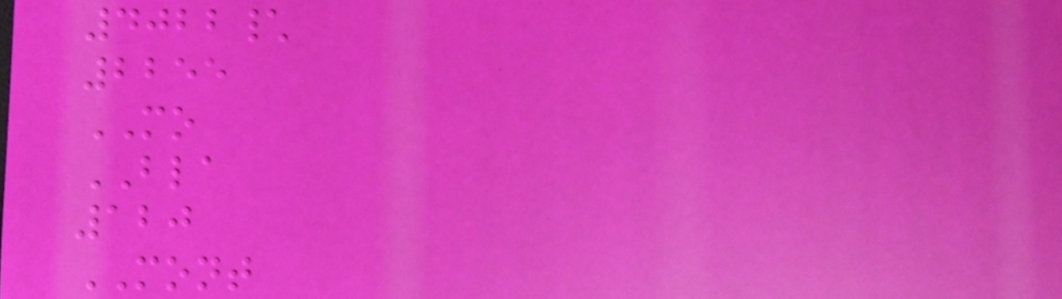4022\
2255
MO
BLA
120
MONT
